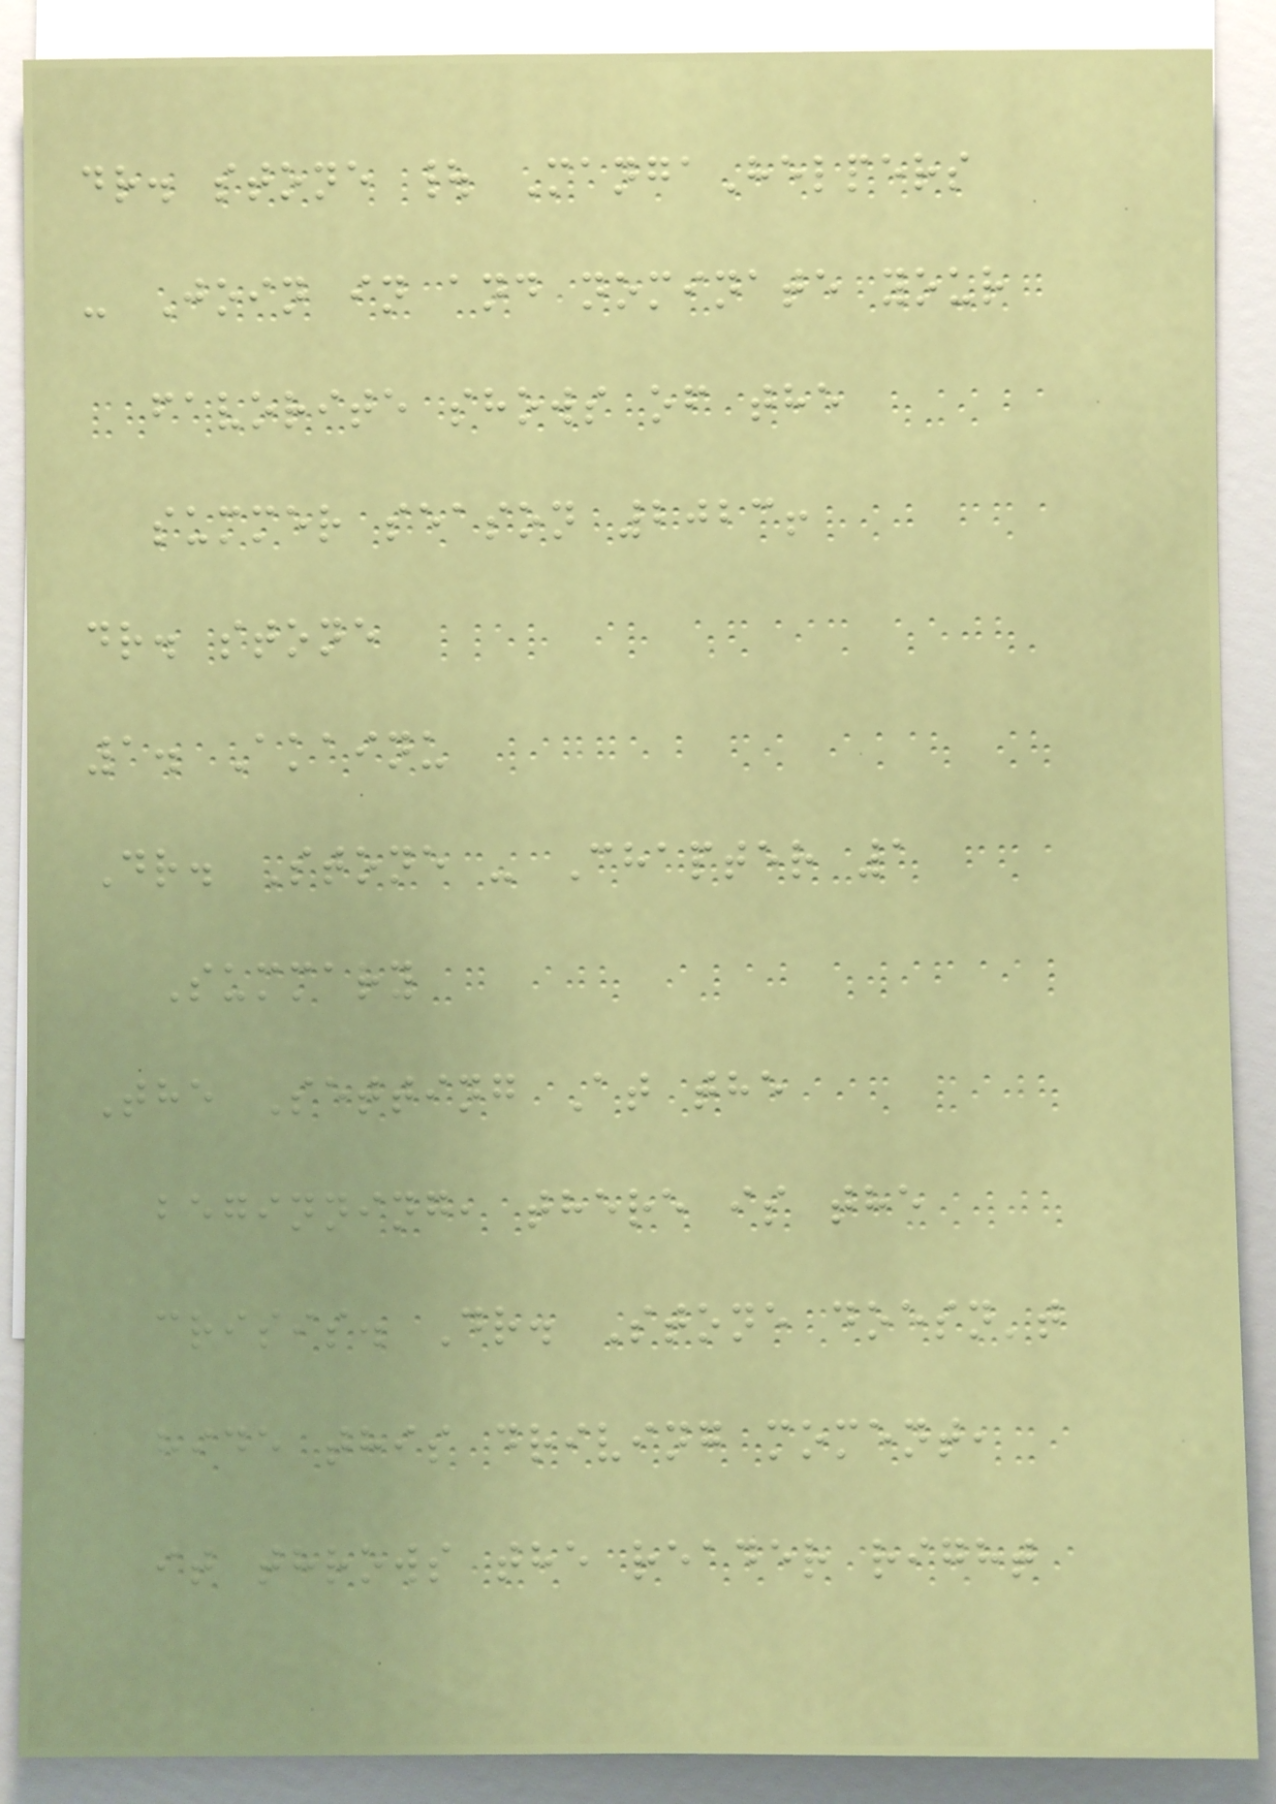dr. stone | MangaHelpers
- Join in and nominate your
favorite shows of the
summer season 2023!
dr. stone
1. Akainu
Dr. Stone - Chapter 1
Summary
The Setting At the
beginning, there is the
crisis. Dr. Stone doesn't
hide this driving moment,
it throws the reader right
